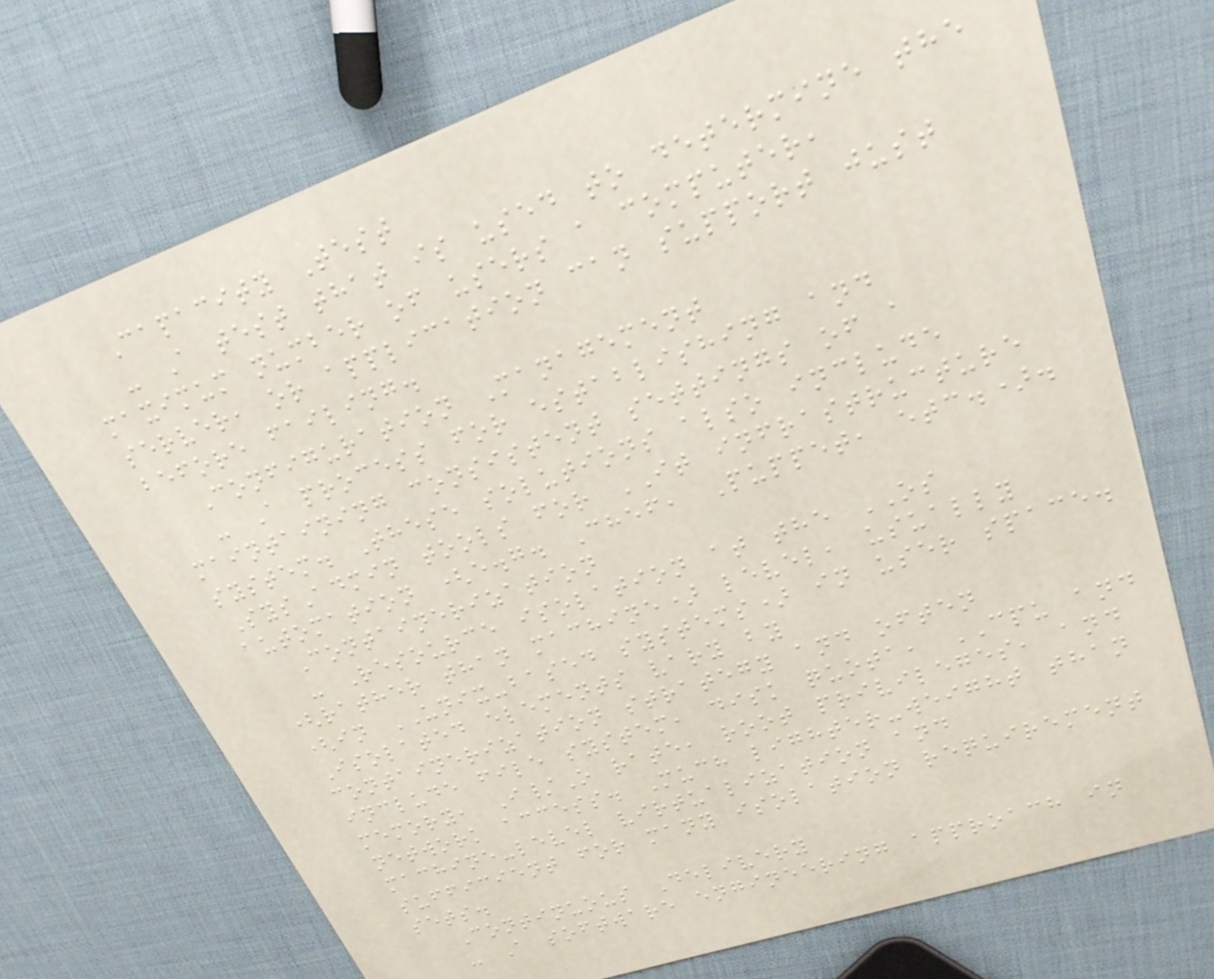Capacity Test
- A test that is used to determine the
maximum number of users a computer,
server, or application can support just
before failing.
Configuration Management
- A process for establishing and
maintaining consistent settings of a
system. These solutions also include
SysAdmin tools for IT infrastructure
automation (e.g. Chef, Puppet, etc.).
Containerization
- Resource isolation at the OS
(rather than machine) level, usually
(in UNIX-based systems) in user space.
Isolated elements vary by
containerization strategy and often
include file system, disk quota, CPU and
memory, I/O rate, root privileges, and
network access. Much lighter-weight than
machine-level virtualization and
sufficient for many isolation requirement
sets.
Continuous Delivery
- A software engineering approach in
